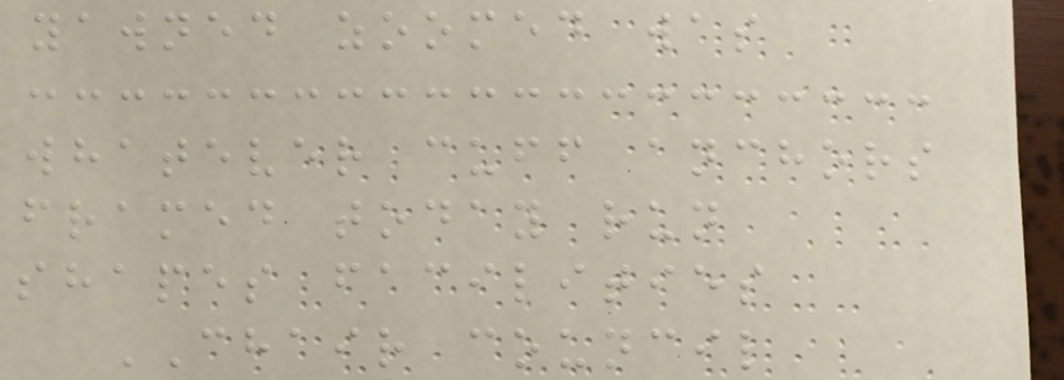yawned zoomed was
whatever cuff anchors
framed today run
shapes facilities
CHAIR council
